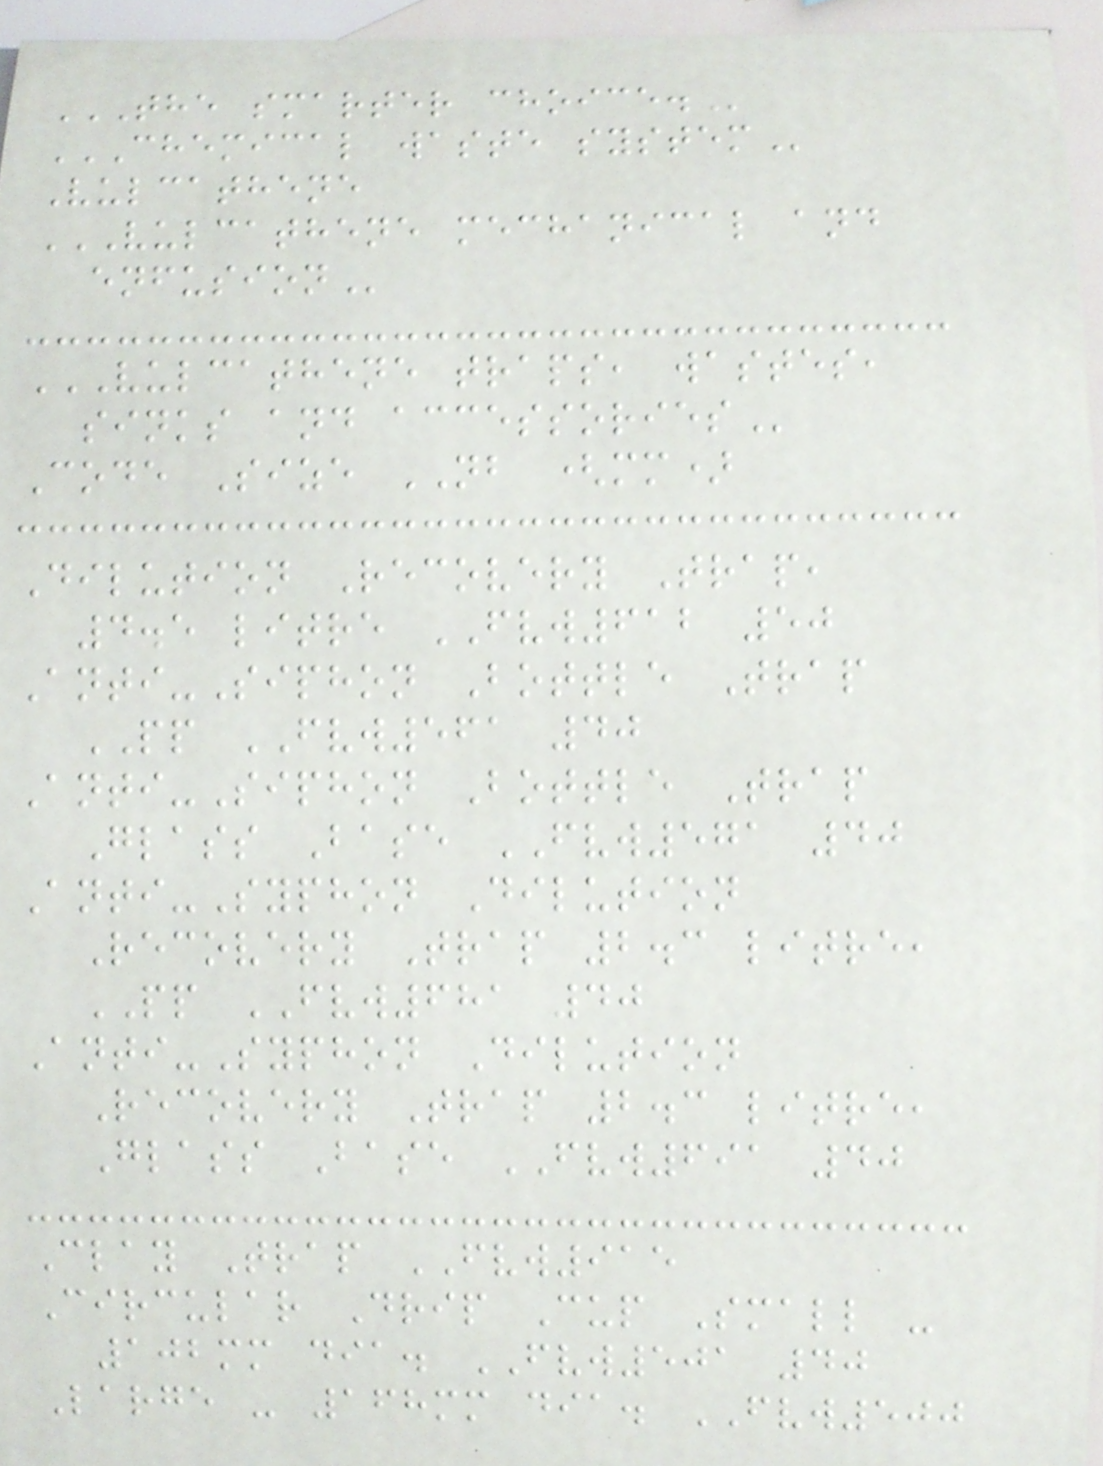THE SMARTER CHOICE.
CHEMICAL WASTE SYSTEM
Vulcathene
VULCATHENE MECHANICAL AND
ENFUSION
VULCATHENE TRAPS, WASTES,
SINKS AND ACCESSORIES
Code Size NB (mm)
Dilution Recovery Trap,
4.5 litre FVW612 50
Anti-Siphon Bottle Trap
PP FVW561 40
Anti-Siphon Bottle Trap
Glass Base FVW571 40
Anti-Syphon Dilution
Recovery Trap 2.3 litre,
PP FVW681 40
Anti-Syphon Dilution
Recovery Trap 2.3 litre,
Glass Base FVW691 40
Clay Trap FVW915
Circular Drip Cup Small -
102mm dia. FVW501 40
Large - 168mm dia. FVW500
